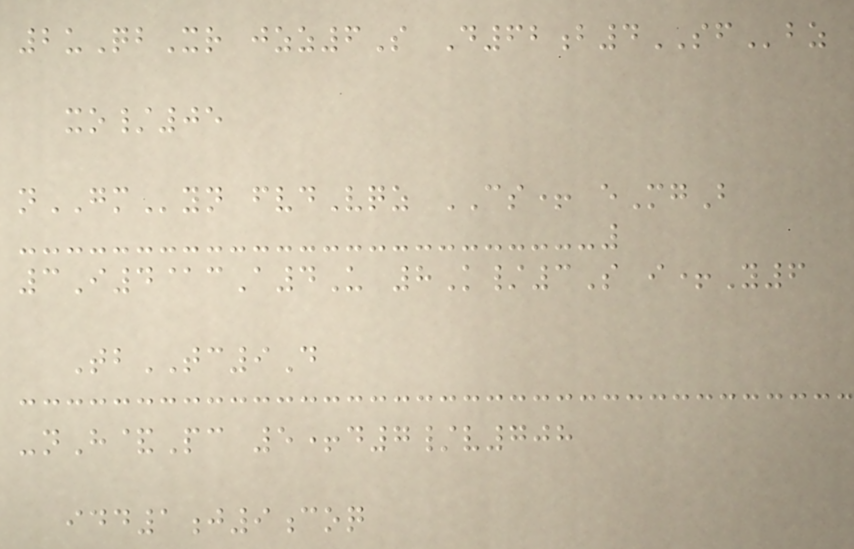2uQbXr jzz6S D62b4SFbz
xo/05
nGMyn fvdVqz CS+ eMgB
3I4@cA4U 8K/3S i+Y6
TbTC9D
-nH&Pc 5+d7/v708
idd1j9coq
